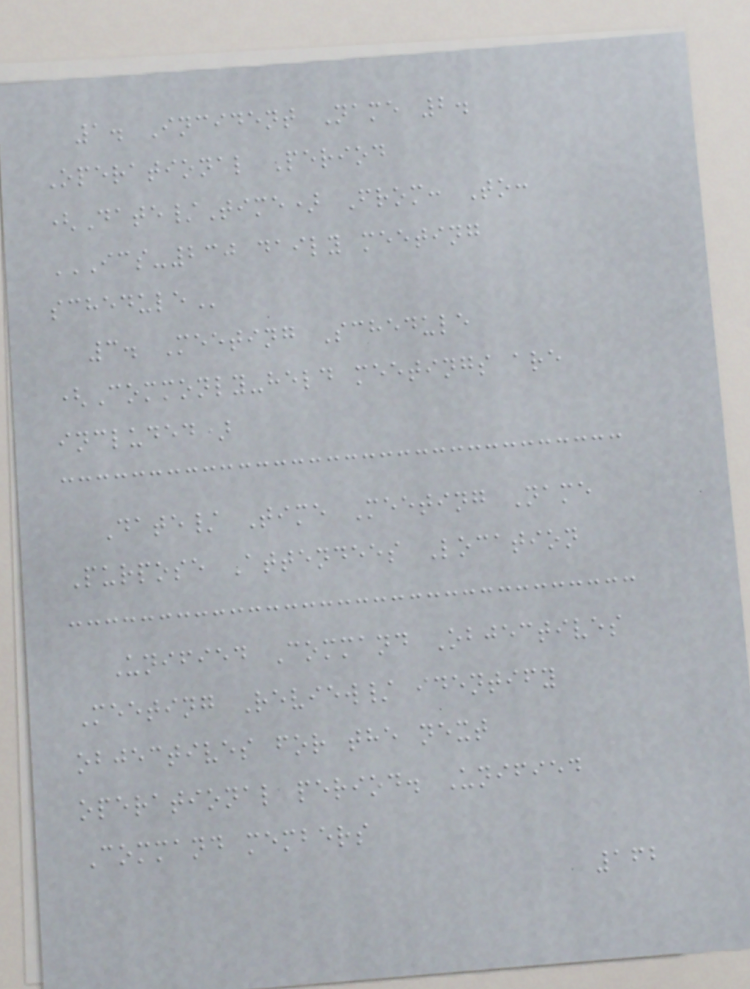1. Incident Name 2.
Operational Period
(Date/Time) From: To:
ICS-230 DAILY MEETING
SCHEDULE
3. Meeting Schedule
(Commonly-held meetings are
included)
Date/ Time Meeting Name
Purpose Attendees Location
Unified Command Objectives
Meeting Review/ identify
objectives for the next
operational period. Unified
Command members
162
